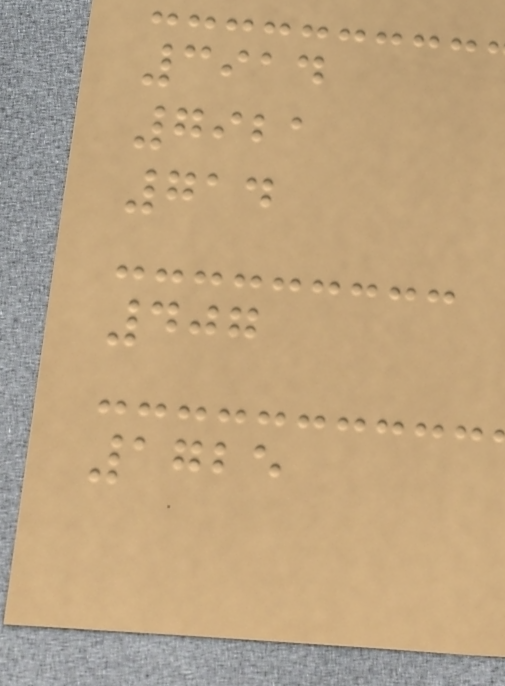3914
7921
714
407
1725
